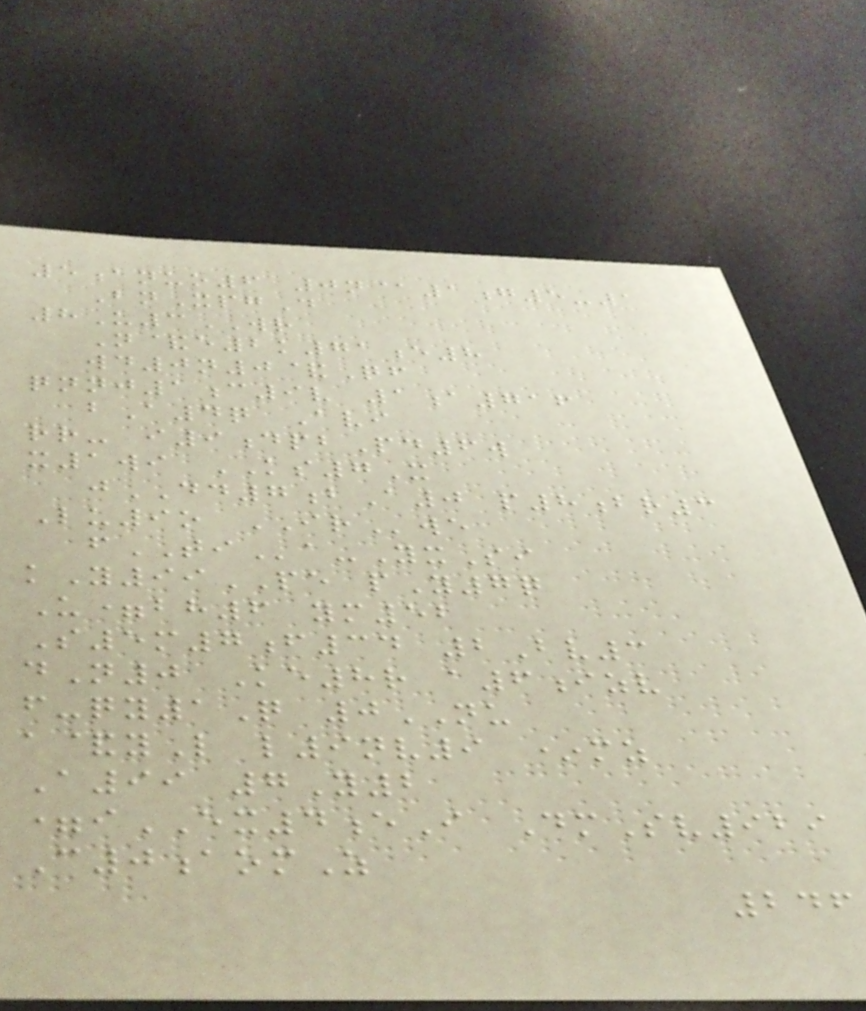5anuo6 0n@1g5-1
BnXpgD
8U3WR
N&e2k71e8
wd0n0&Qf
qnnj1c9v 1a716
bA4q Avi
rr- i9dpbPd6w
x1wi KS7X
jDD7bA0 p8br3
Lu9o IRwe
fTIa-YxSi
kY99PE pY7q
U=bh6 ym52
S5m7f34 2Bv3
dN0 Ke8r a6izv
f-qy1Q 0NU
a&yL l9nv9 *mz
A99 7Y2
=iEX4eI DmSv929
C0aomZ
246
